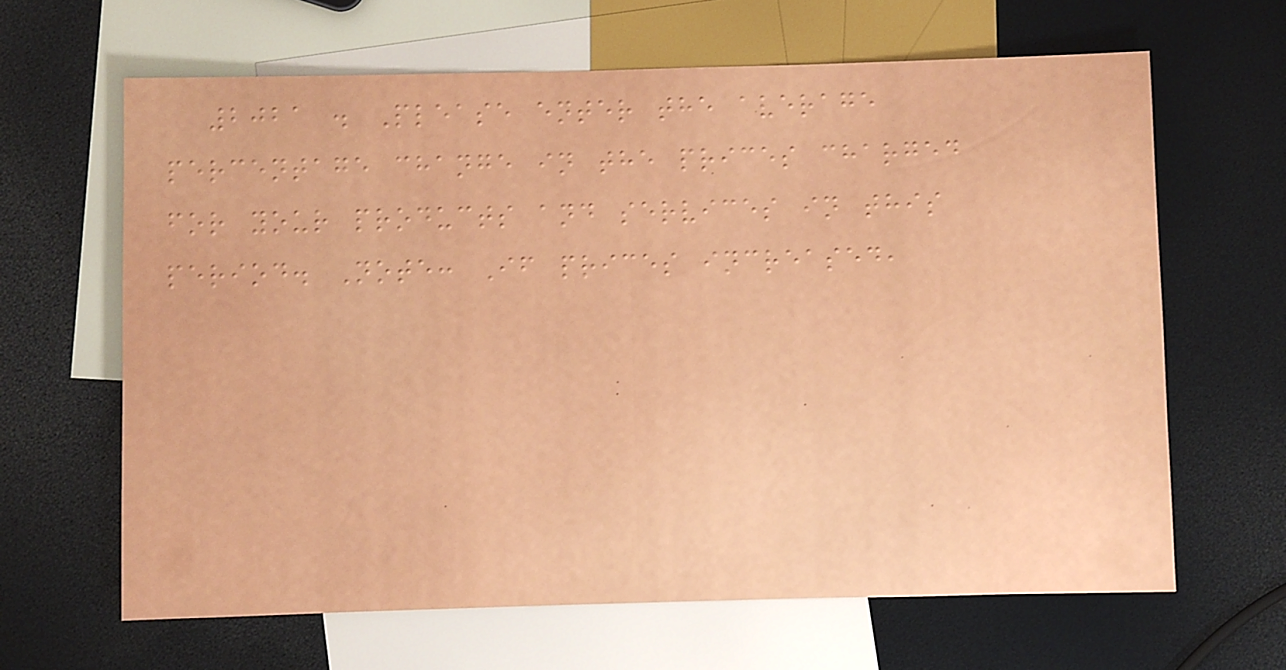2021 . Please enter the average
percentage change in the prices charged
for your products and services in this
period. Note: If prices increased,
